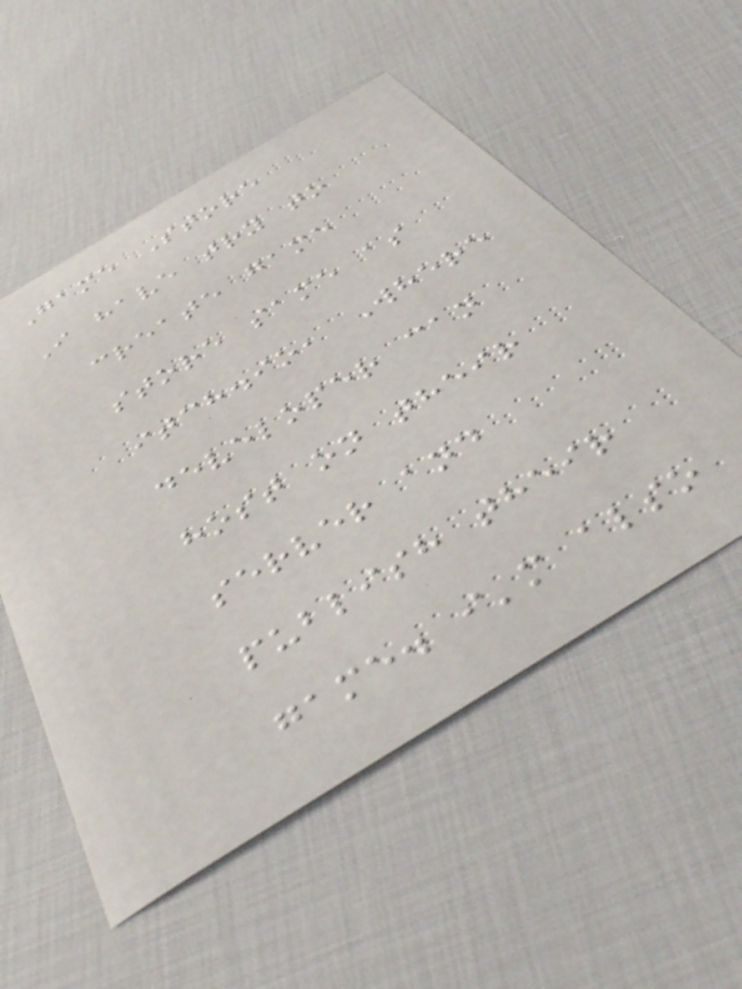Game Store
I have try to
create game
store same as
itch.io, Where
developer can
host on their
server and
publish their
game. i'm also
